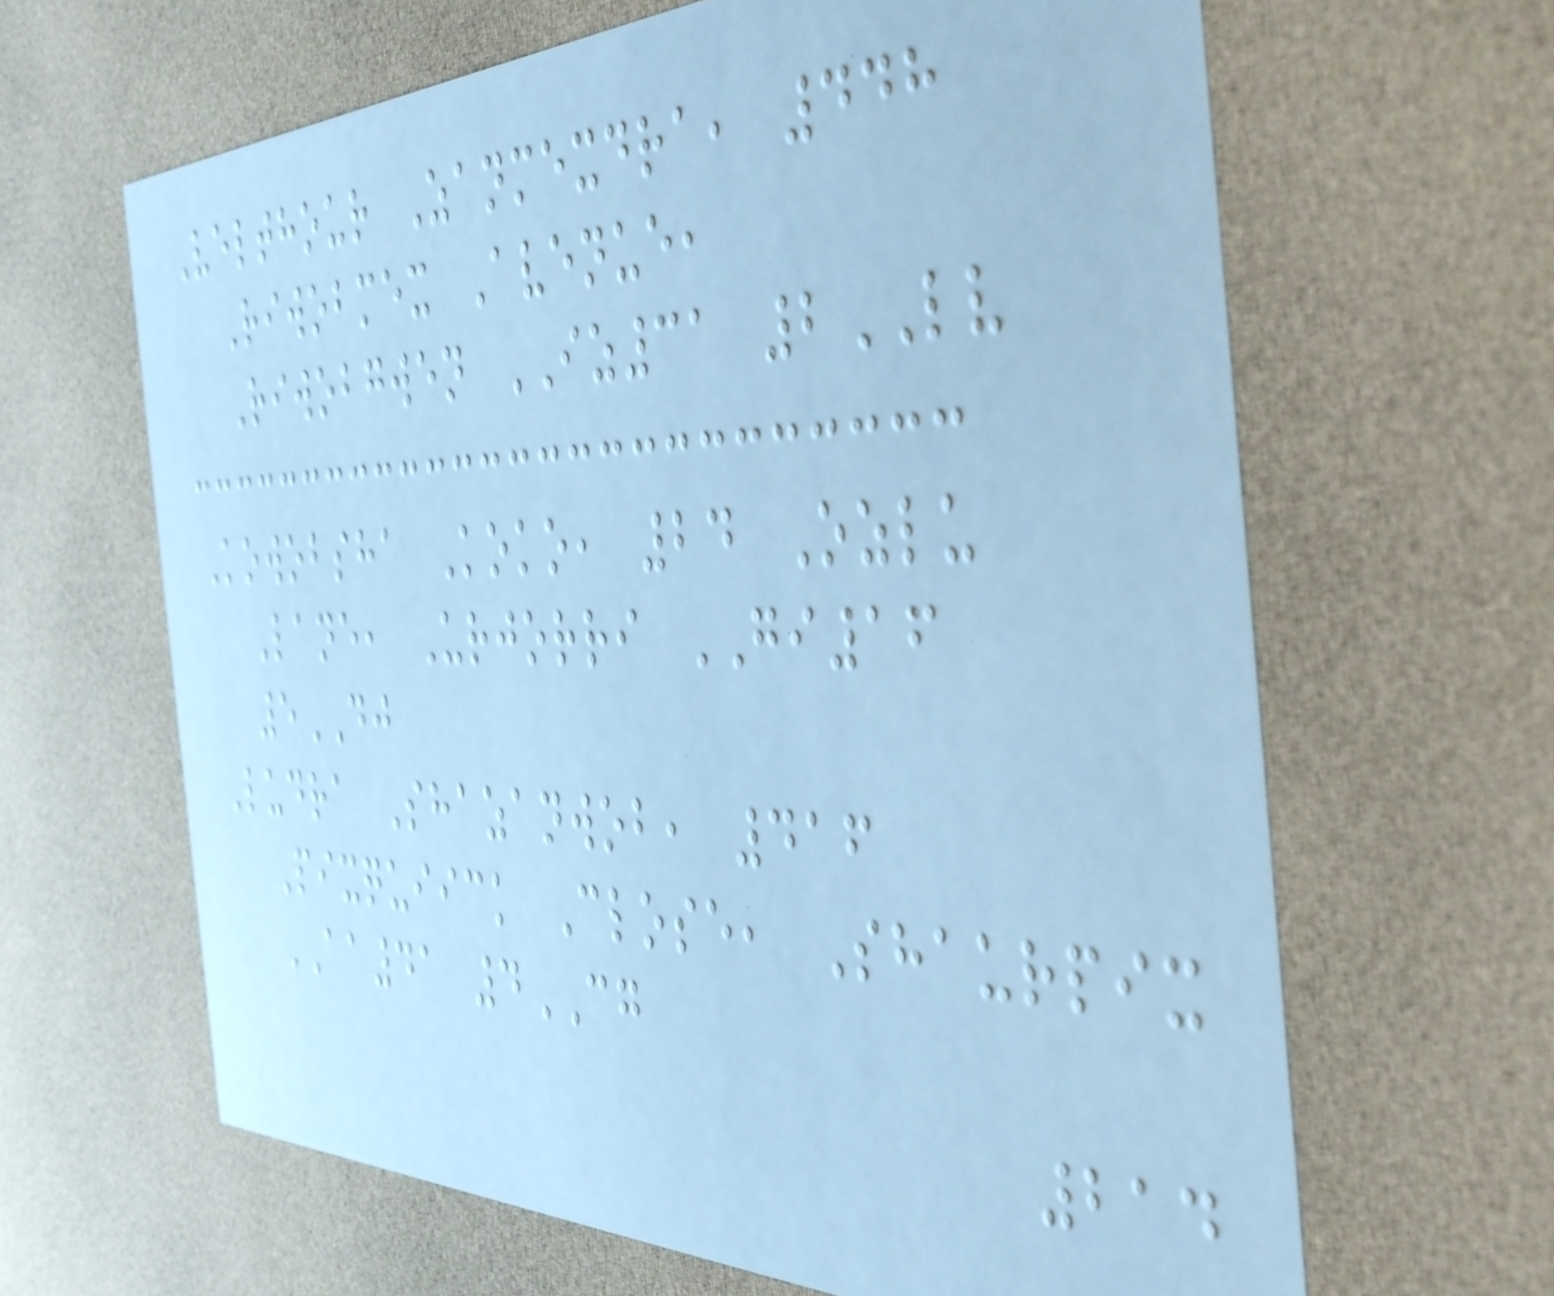Velthour Zanmexdra, 448
Riwobmex Avenue,
Riwobgwen IZ31 2LV
Kowobsha Koko, 24 Ozlu
Lane, Urjorri GI16
5DJ
Ludra Shazanwob, 416
Pixquiick Close, Shaurpix
AA41 4CG
214
